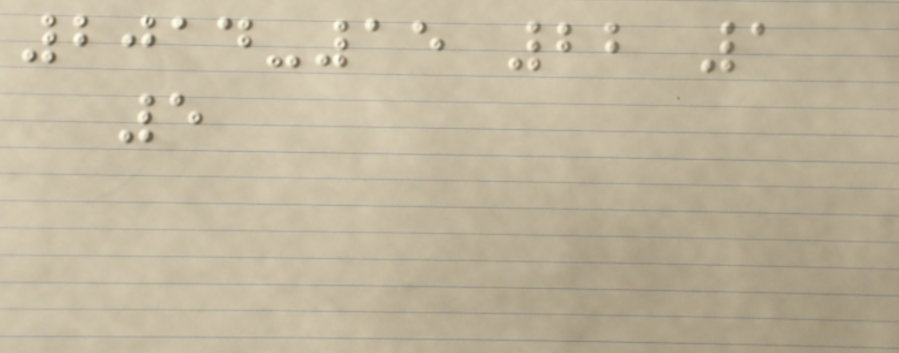2014-15 22 1
5
